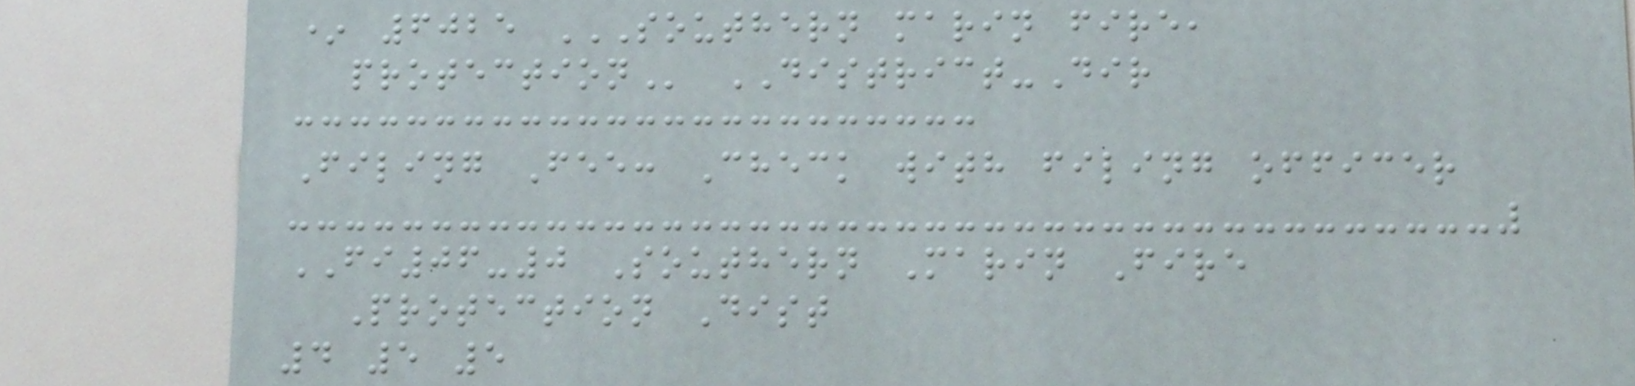* 6025 SOUTHERN MARIN FIRE,
PROTECTION DISTRICT-Dir
Filing Fee: Check with filing officer
FI06-0 Southern Marin Fire
Protection Dist
4 5 5
